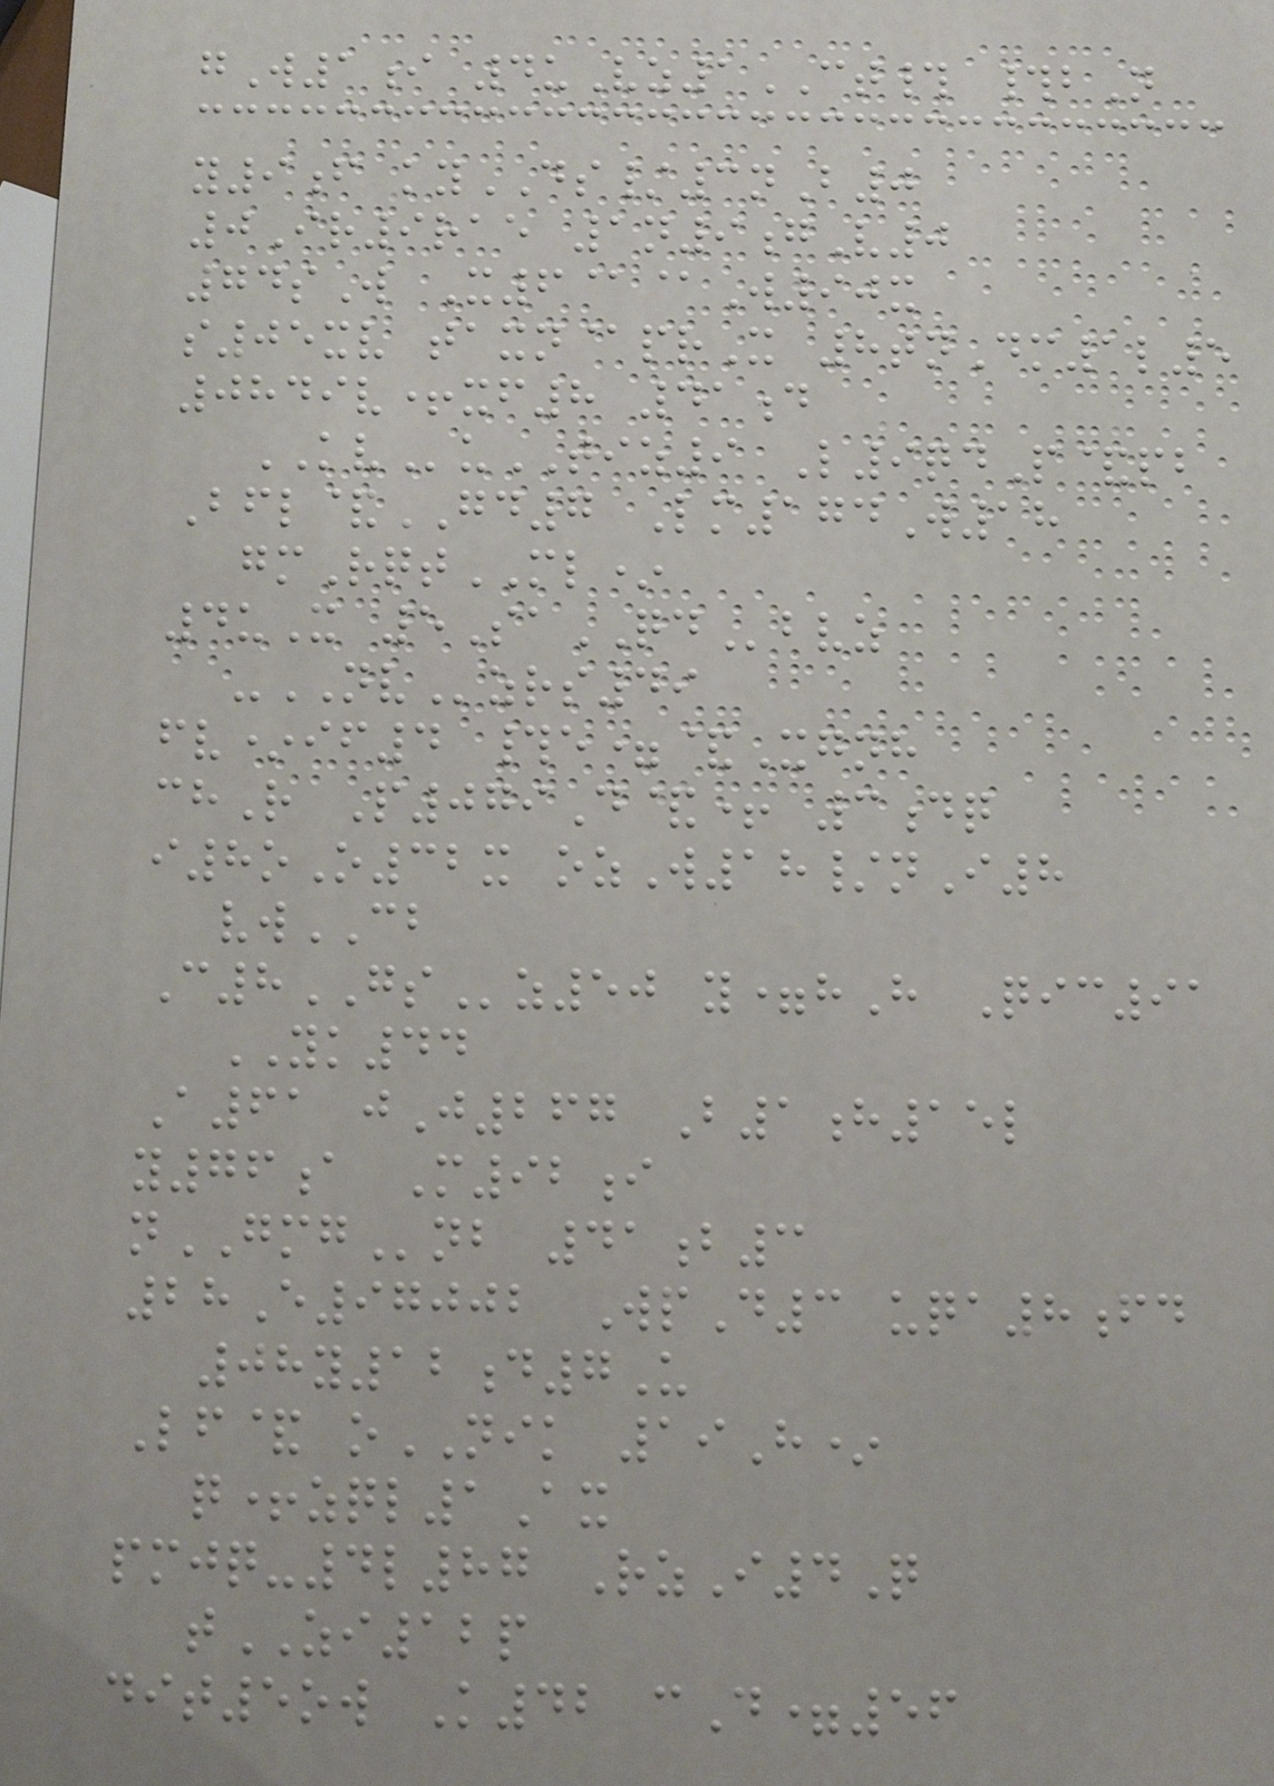gW1i 4uVz1CT# #bN
y9f kyDS/3nB0
0Ir9rae 1n9gV0
74sW X6@@W90x
s05xv taxn@prX 8tnDm1l5
0849v+xf8 41d
KVuTIZ9 L9qdP&pb
Bfl&GD7 Lm174W18
gmRqtML*
4uX 5SaQDbvz
-NVzrs49
fv*if4 #e=&Xgnh
chR P079D&+ 3dq
i8oO32x ozW18/nI8
vwCB
C8GSz50 y=hH Qic91
YK44
A61 jJ267 B1h15l
y76a M92i
nGMGnb 41b3
28E97002 WpD3 uqa8fd
08y12d7U
Lf& oNIK 19H*
q+zql1Ax
pmjq-4l87 RzI4Q
tZI12p
dit5ow K42 cD=56
